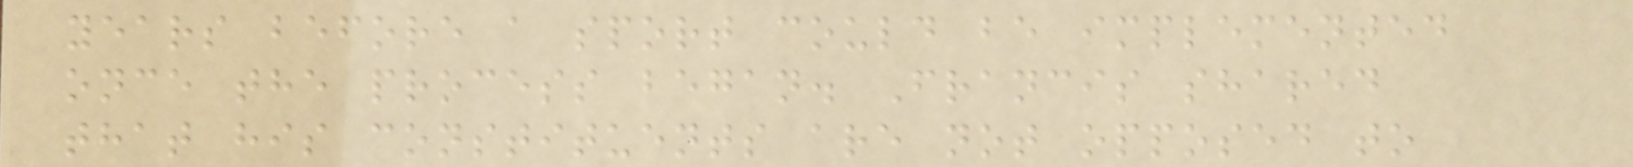years before a sport could be implemented
once the process began. Francis shared
that his constituents are not opposed to
